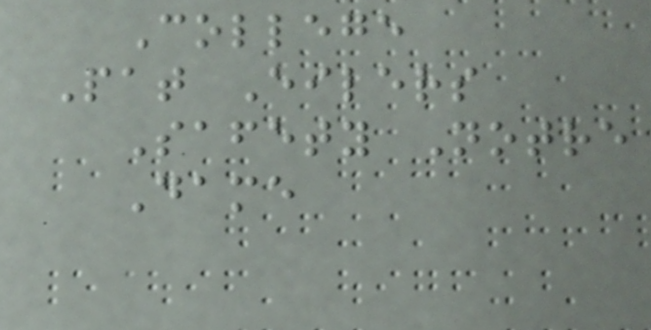College
Pat Eilers
Safety Notre
Dame
